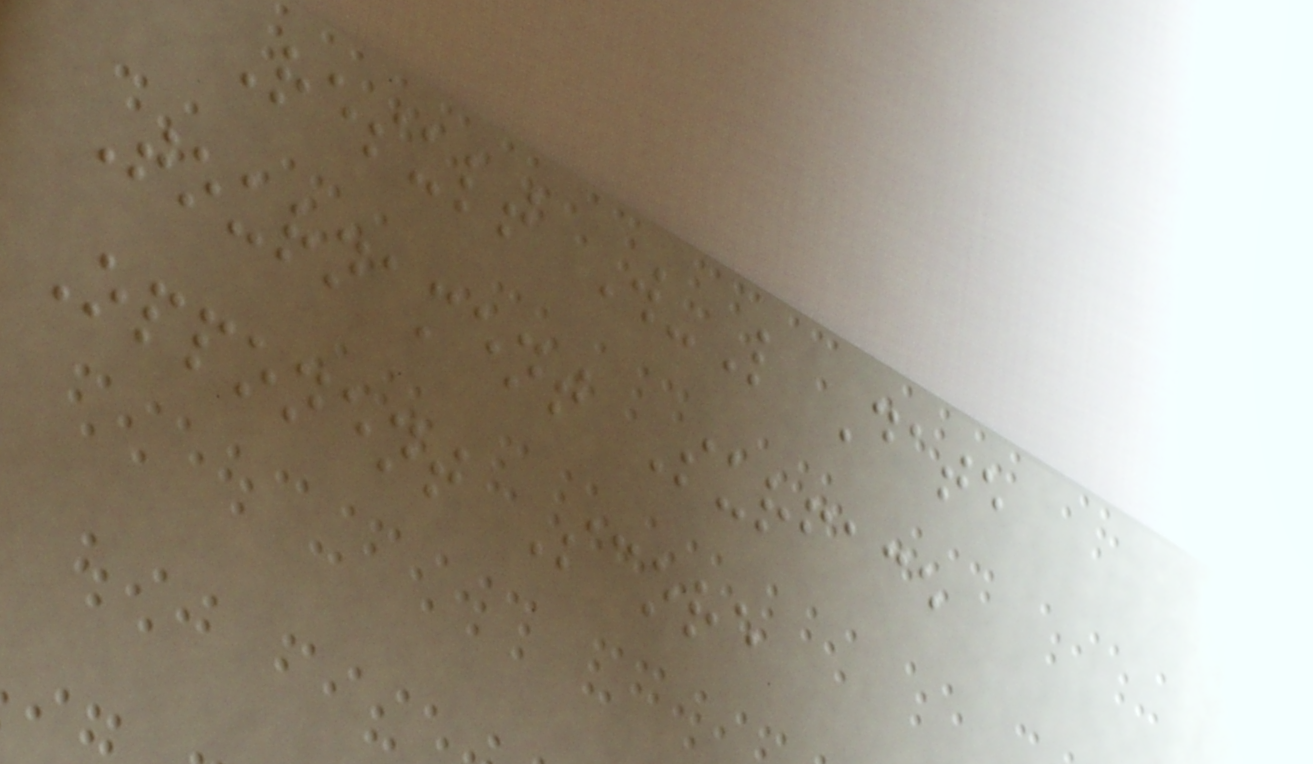Result W-L Date
Tournament Surface
Opponent Score
